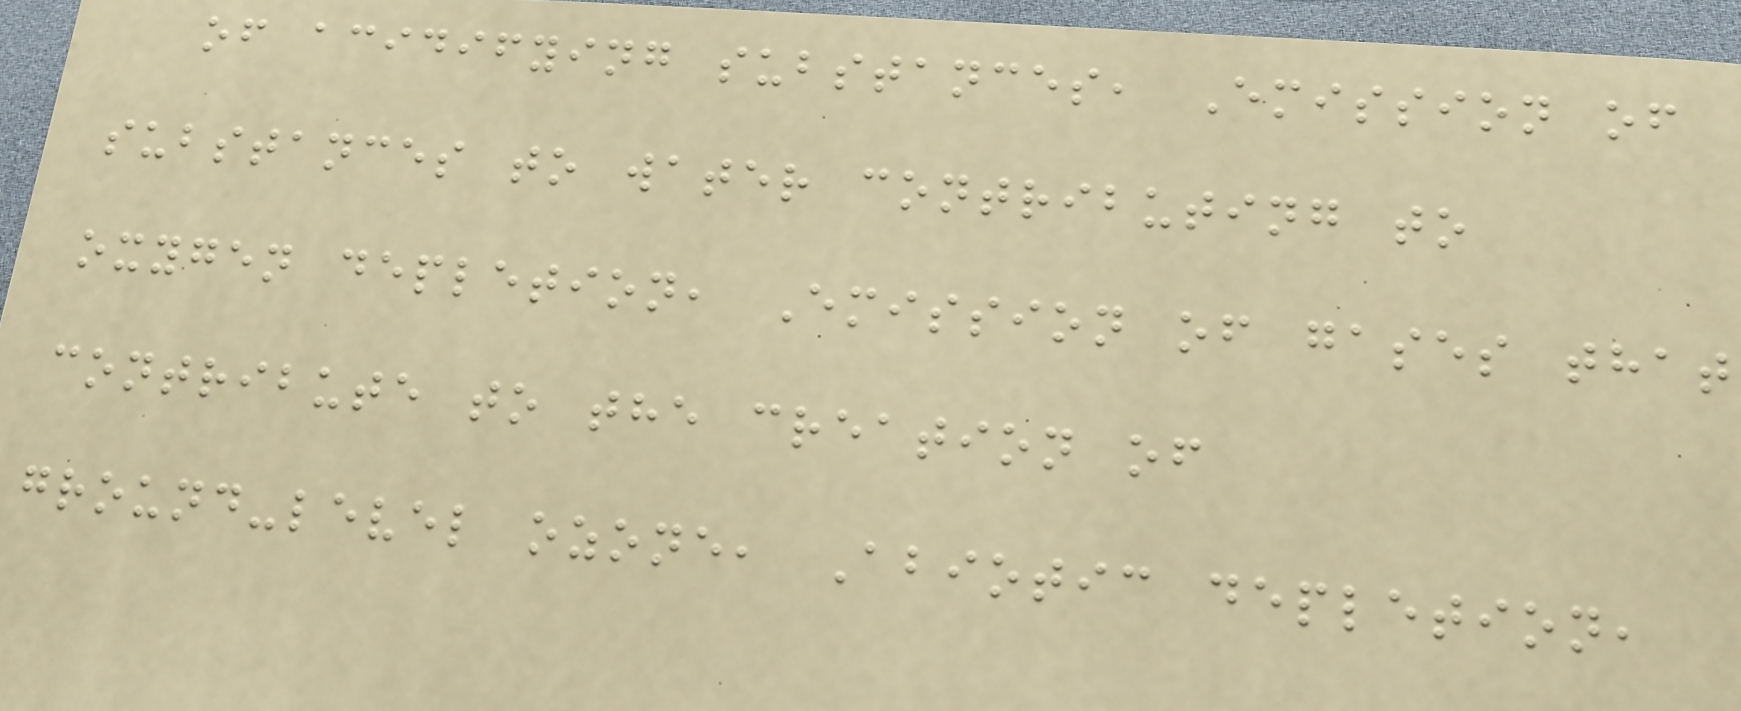of acidifying substances, Emission of
substances to water contributing to
oxygen depletion, Emission of gases that
contribute to the creation of
ground-level ozone, Abiotic depletion,
